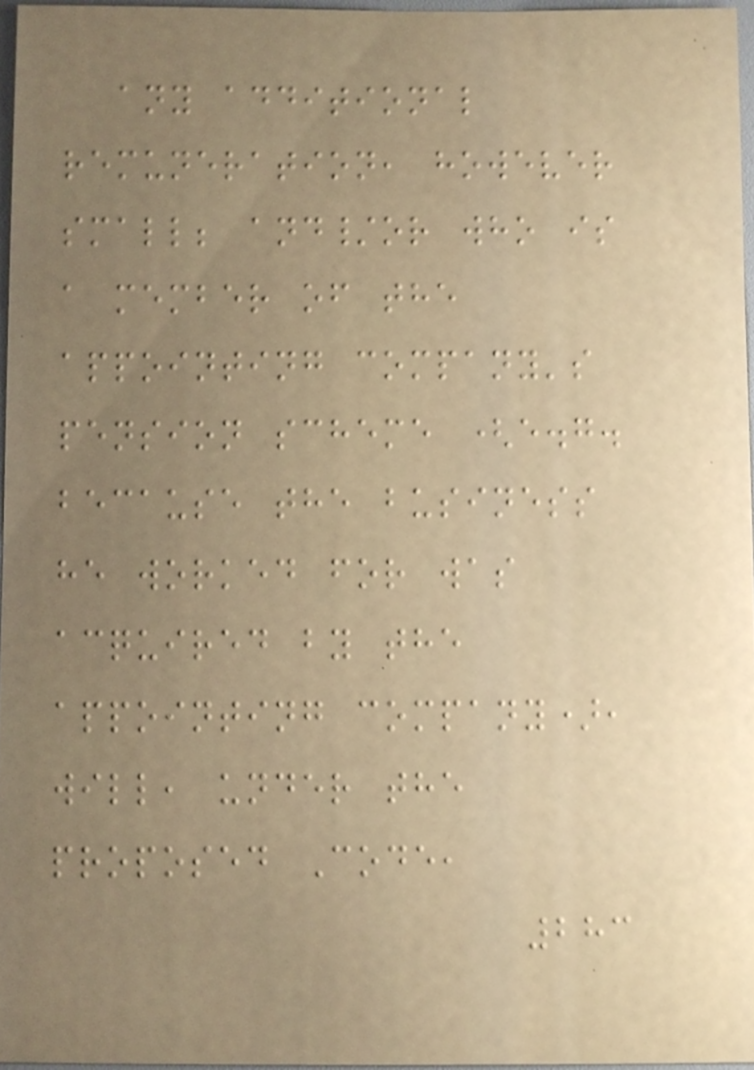any additional
remuneration, however
small; and/or who is
a member of the
appointing company's
pension scheme (e.g.
because the business
he worked for was
acquired by the
appointing company),
will, under the
proposed Code,
283
